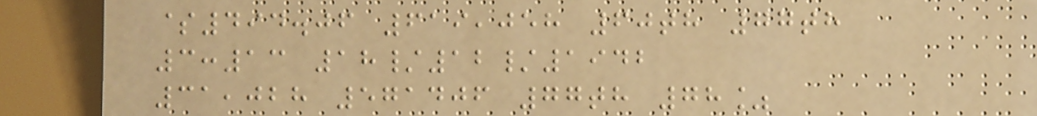$494.06 619,058 60th 77th
3:13 18/12/1942
31,028 571406 77th 78%
